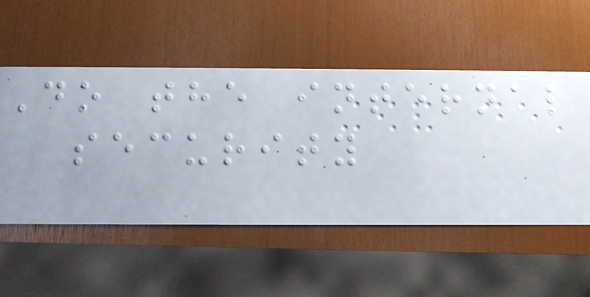Do the internal
security
